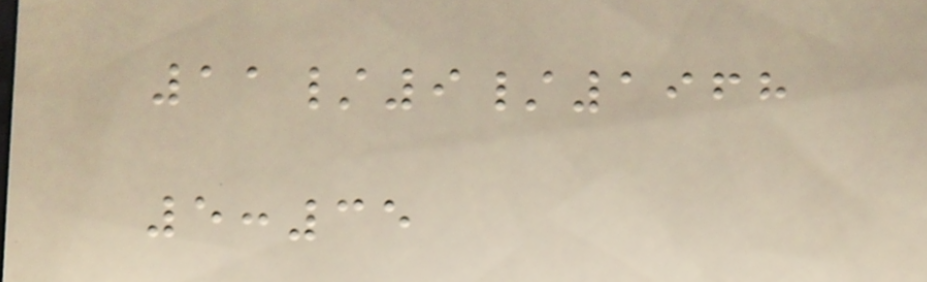11/9/1968
5:35
